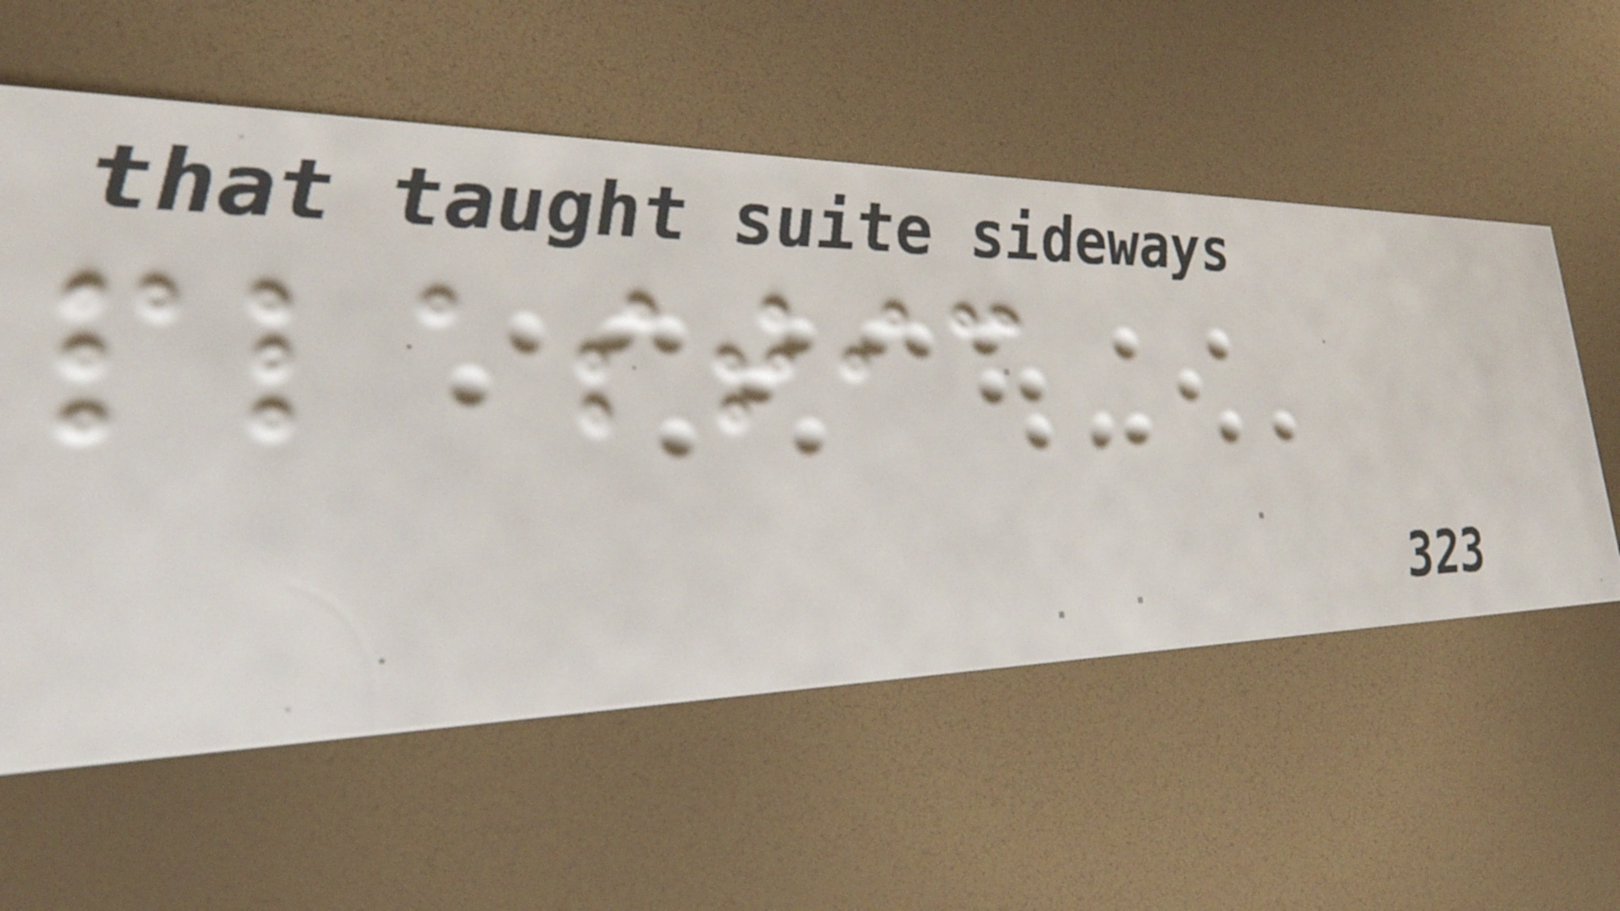plastic
